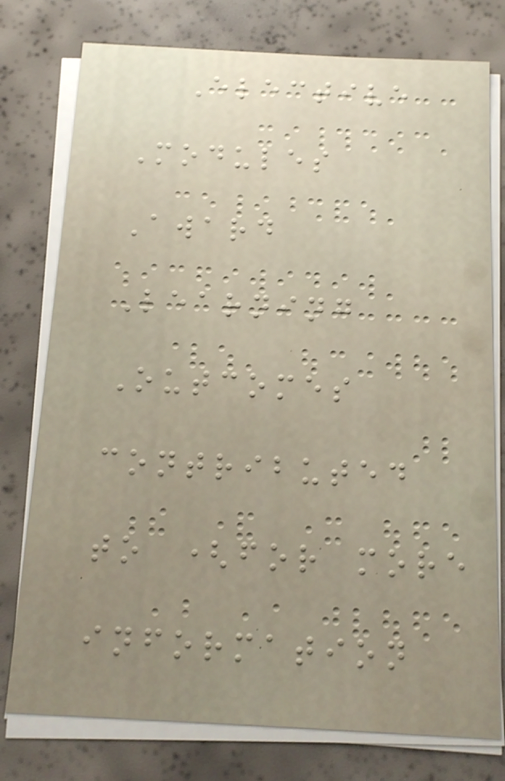Elective
Modules
Award
Learning
Outcomes
contributed
to (for more
information
